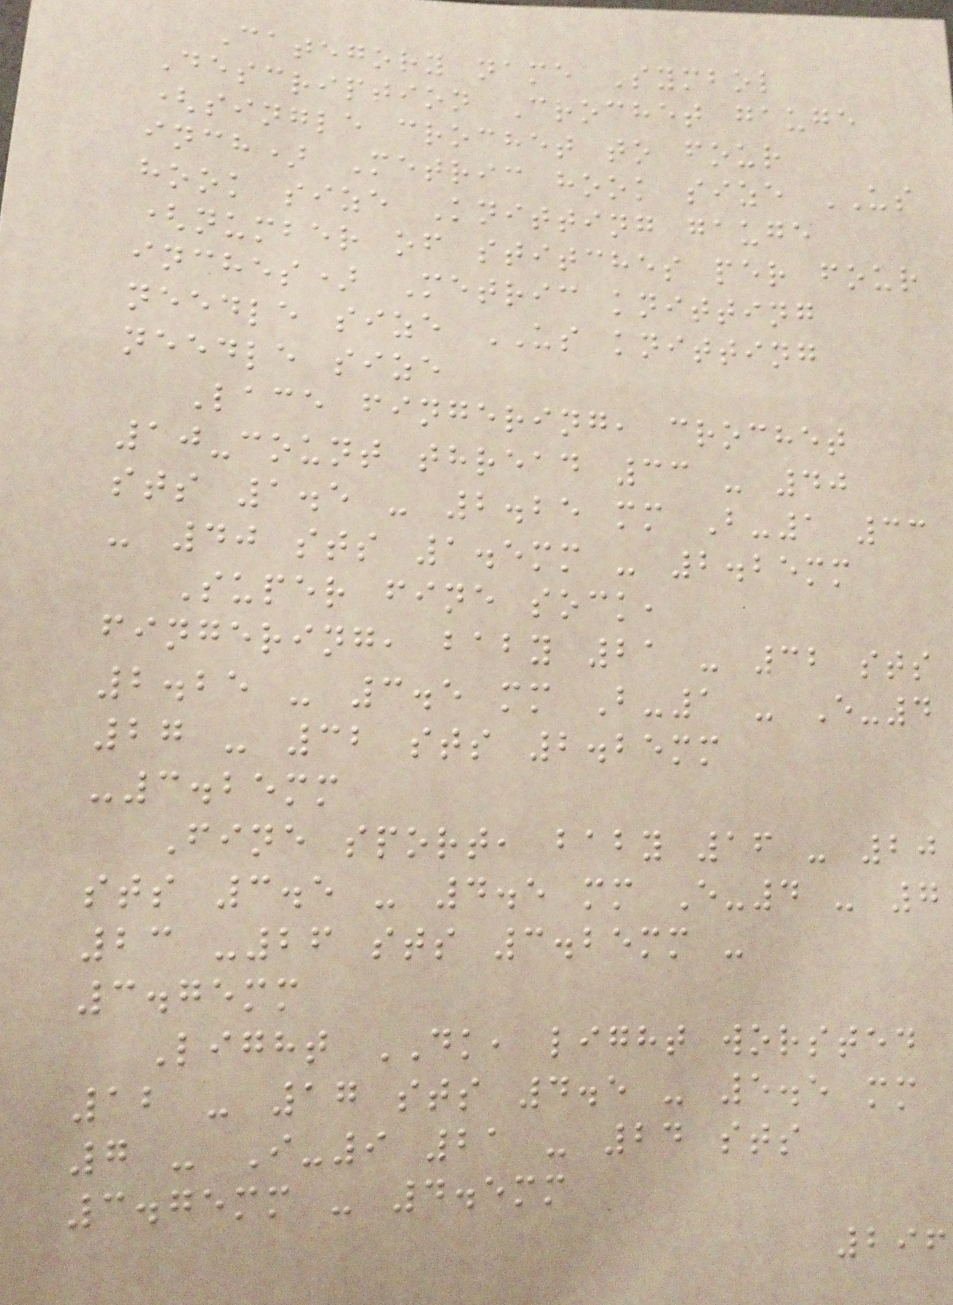Category name Symbol
Description Crochet gauge
(single crochet to four
inch) Metric hook size US
hook size Knitting gauge
(number of stitches per four
inches) Metric knitting
needle size US knitting
needle size
Lace fingering, crochet
10-count thread 33 - 40
sts 1.5 - 2.25 mm B-1 33
- 40 sts 1.5mm - 2.25mm
Super fine sock,
fingering, baby 21 - 32 sts
2.25 - 3.5 mm B-1 - E-4
27 - 32 sts 2.25mm
-3.25mm
Fine sport, baby 16 - 20
sts 3.5 - 4.5 mm E-4 - 7
23 -26 sts 3.25mm -
3.75mm
Light DK, light worsted
12 - 17 sts 4.5 - 5.5 mm
7 - I-9 21 - 24 sts
3.75mm - 4.5mm
296
